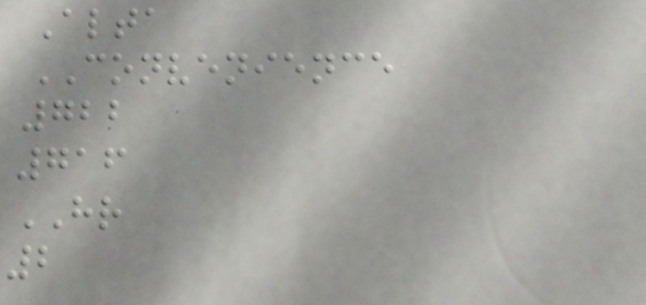Alta
CONVENIENCE
722
716
HR
2
